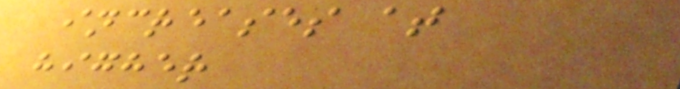increases at
higher
